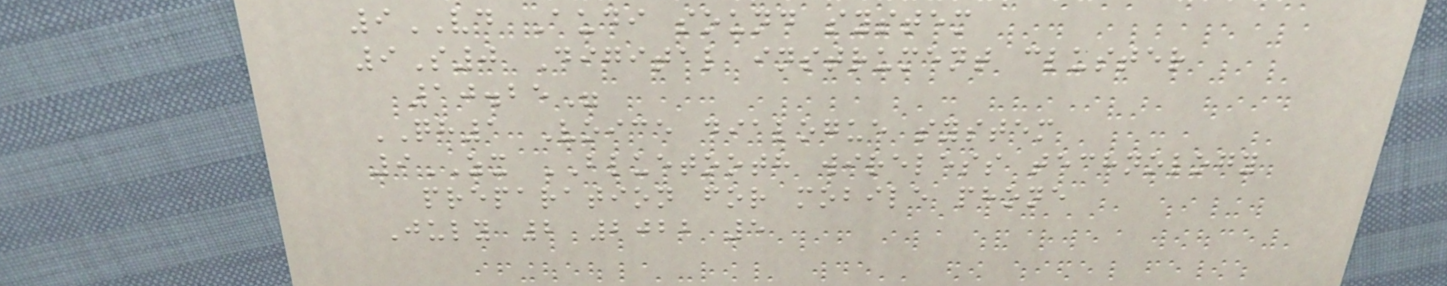9VD Audi sound system
9S0 Digital instrument cluster
10.25"
QH1 Voice dialogue system
9ZX BLUETOOTH wireless technology
preparation for mobile phone
July 2 2022 5
